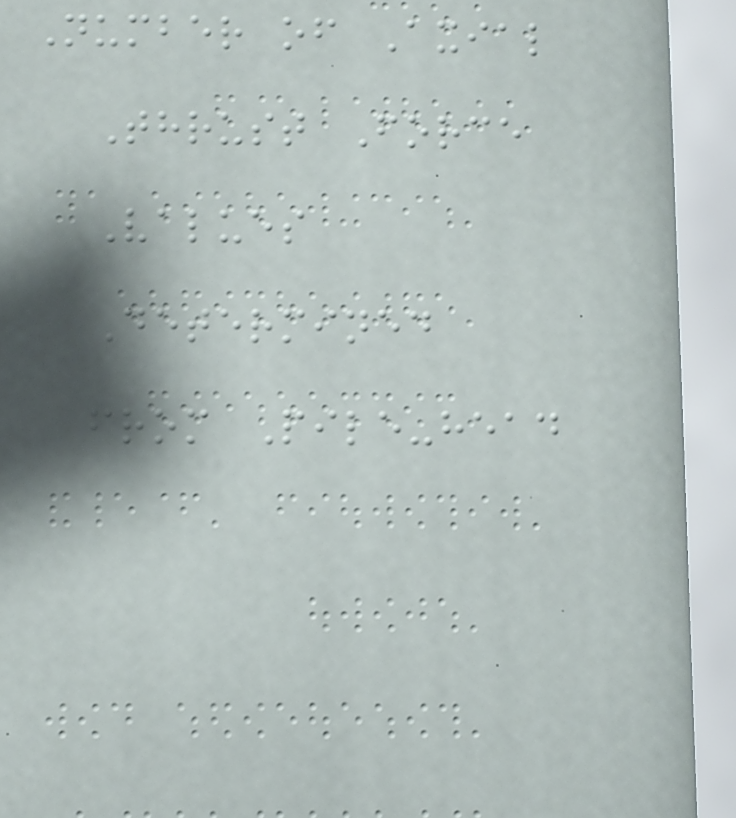Number of Axial
Thrust Force
Values
Determined
from Pile-head
